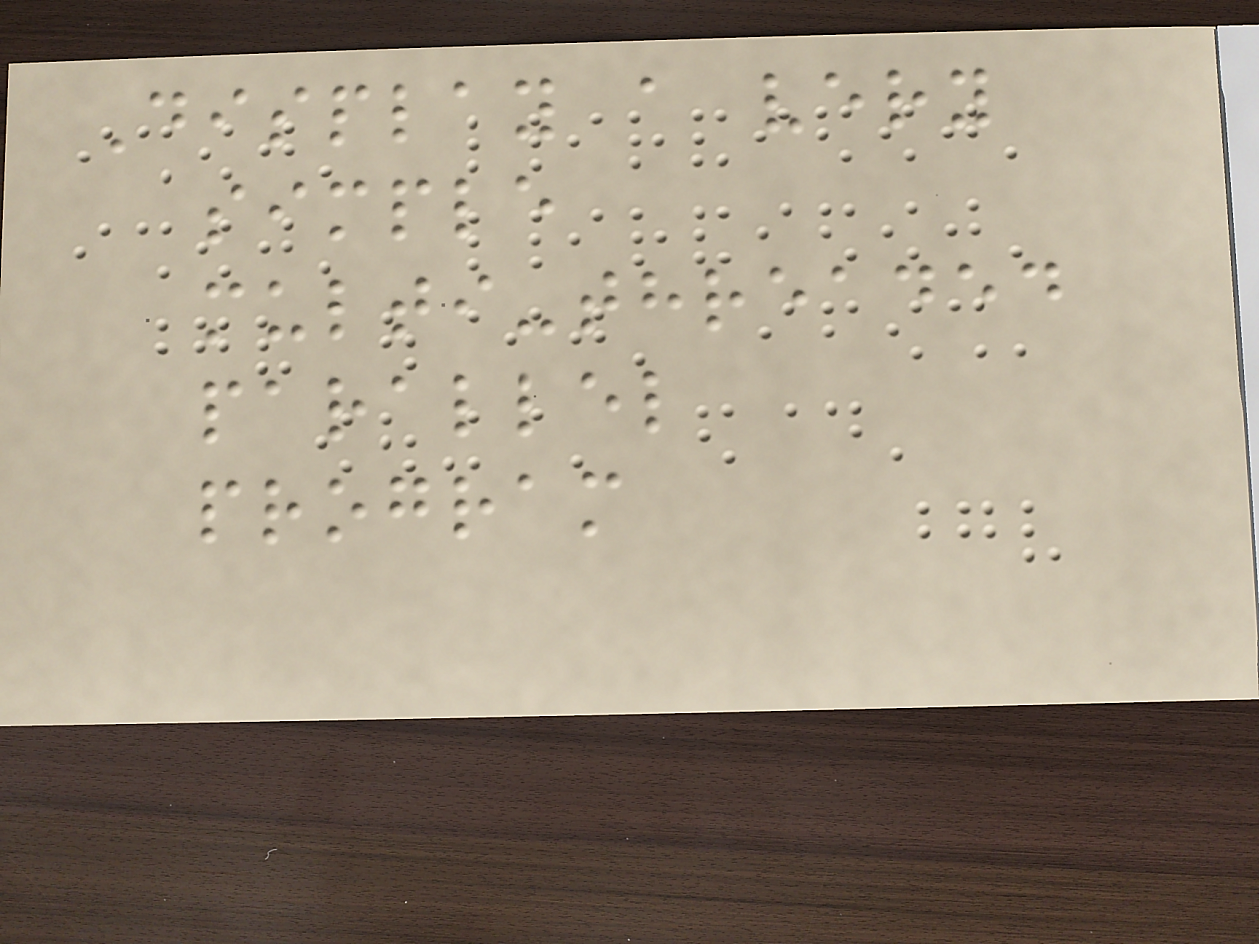Display a very
simple
multi-threaded
parallel
program
